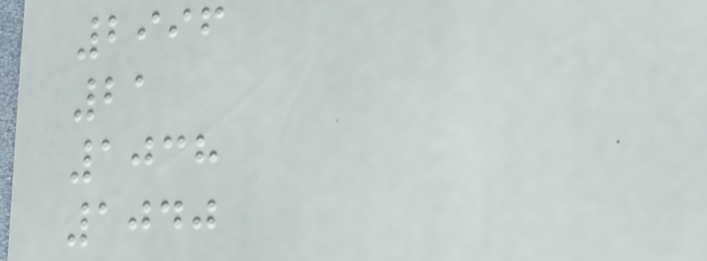2996
21
1038
1040
